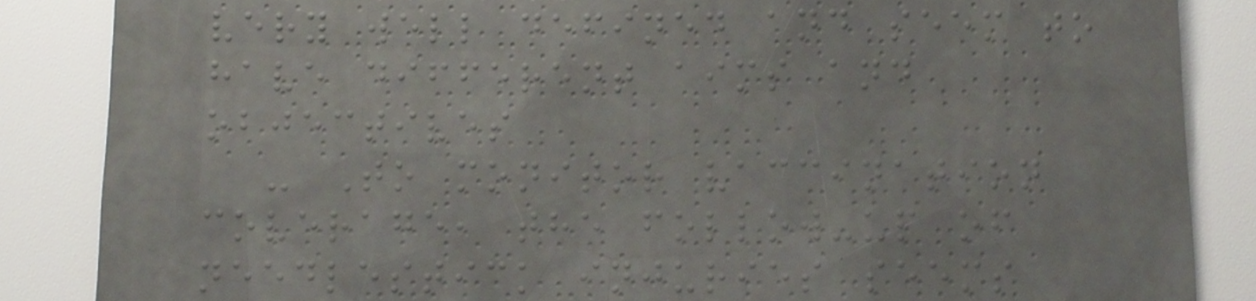very well defined and seem to
have different aims and
objectives
- To monitor vaccination
coverage, the follow-up of
needlestick injuries seems
